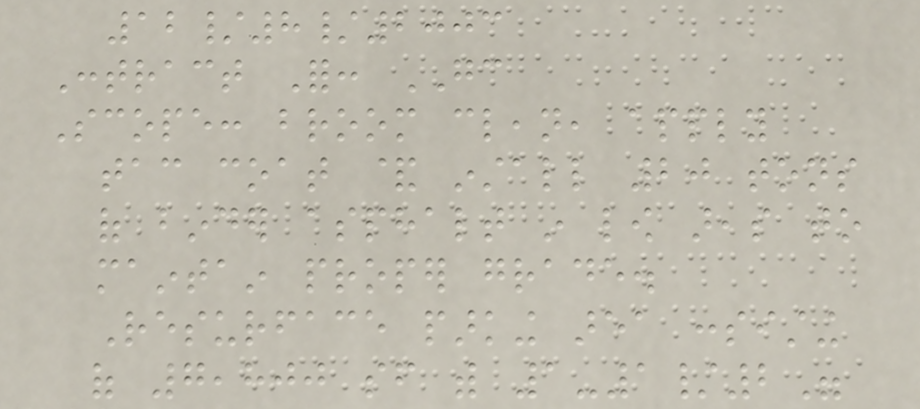12/8/2003
Contract For: GC
Scope: broom clean, apply
tac coat & install 20 tons
of binder asphalt in low areas to
maintain proper grade.
Resurface parking area consisting
of 7,800 sf with 1-1/2"
